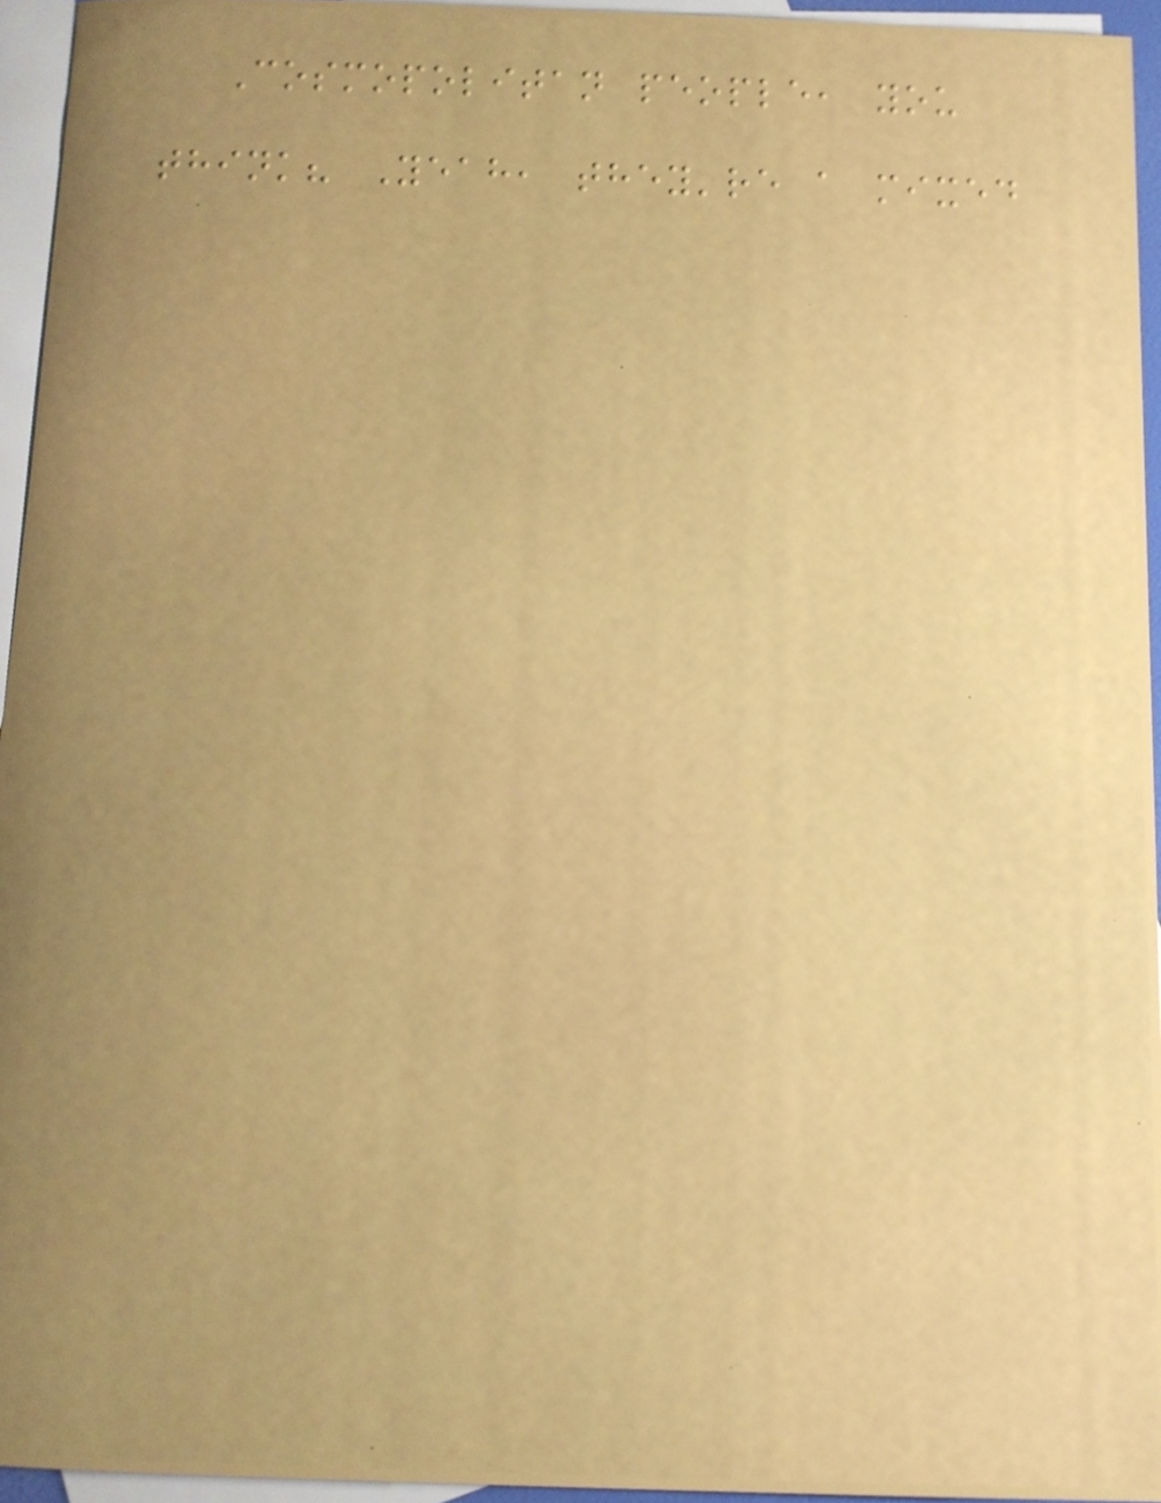Cosmopolitan people, you
think? Yeah, they're a mixed
